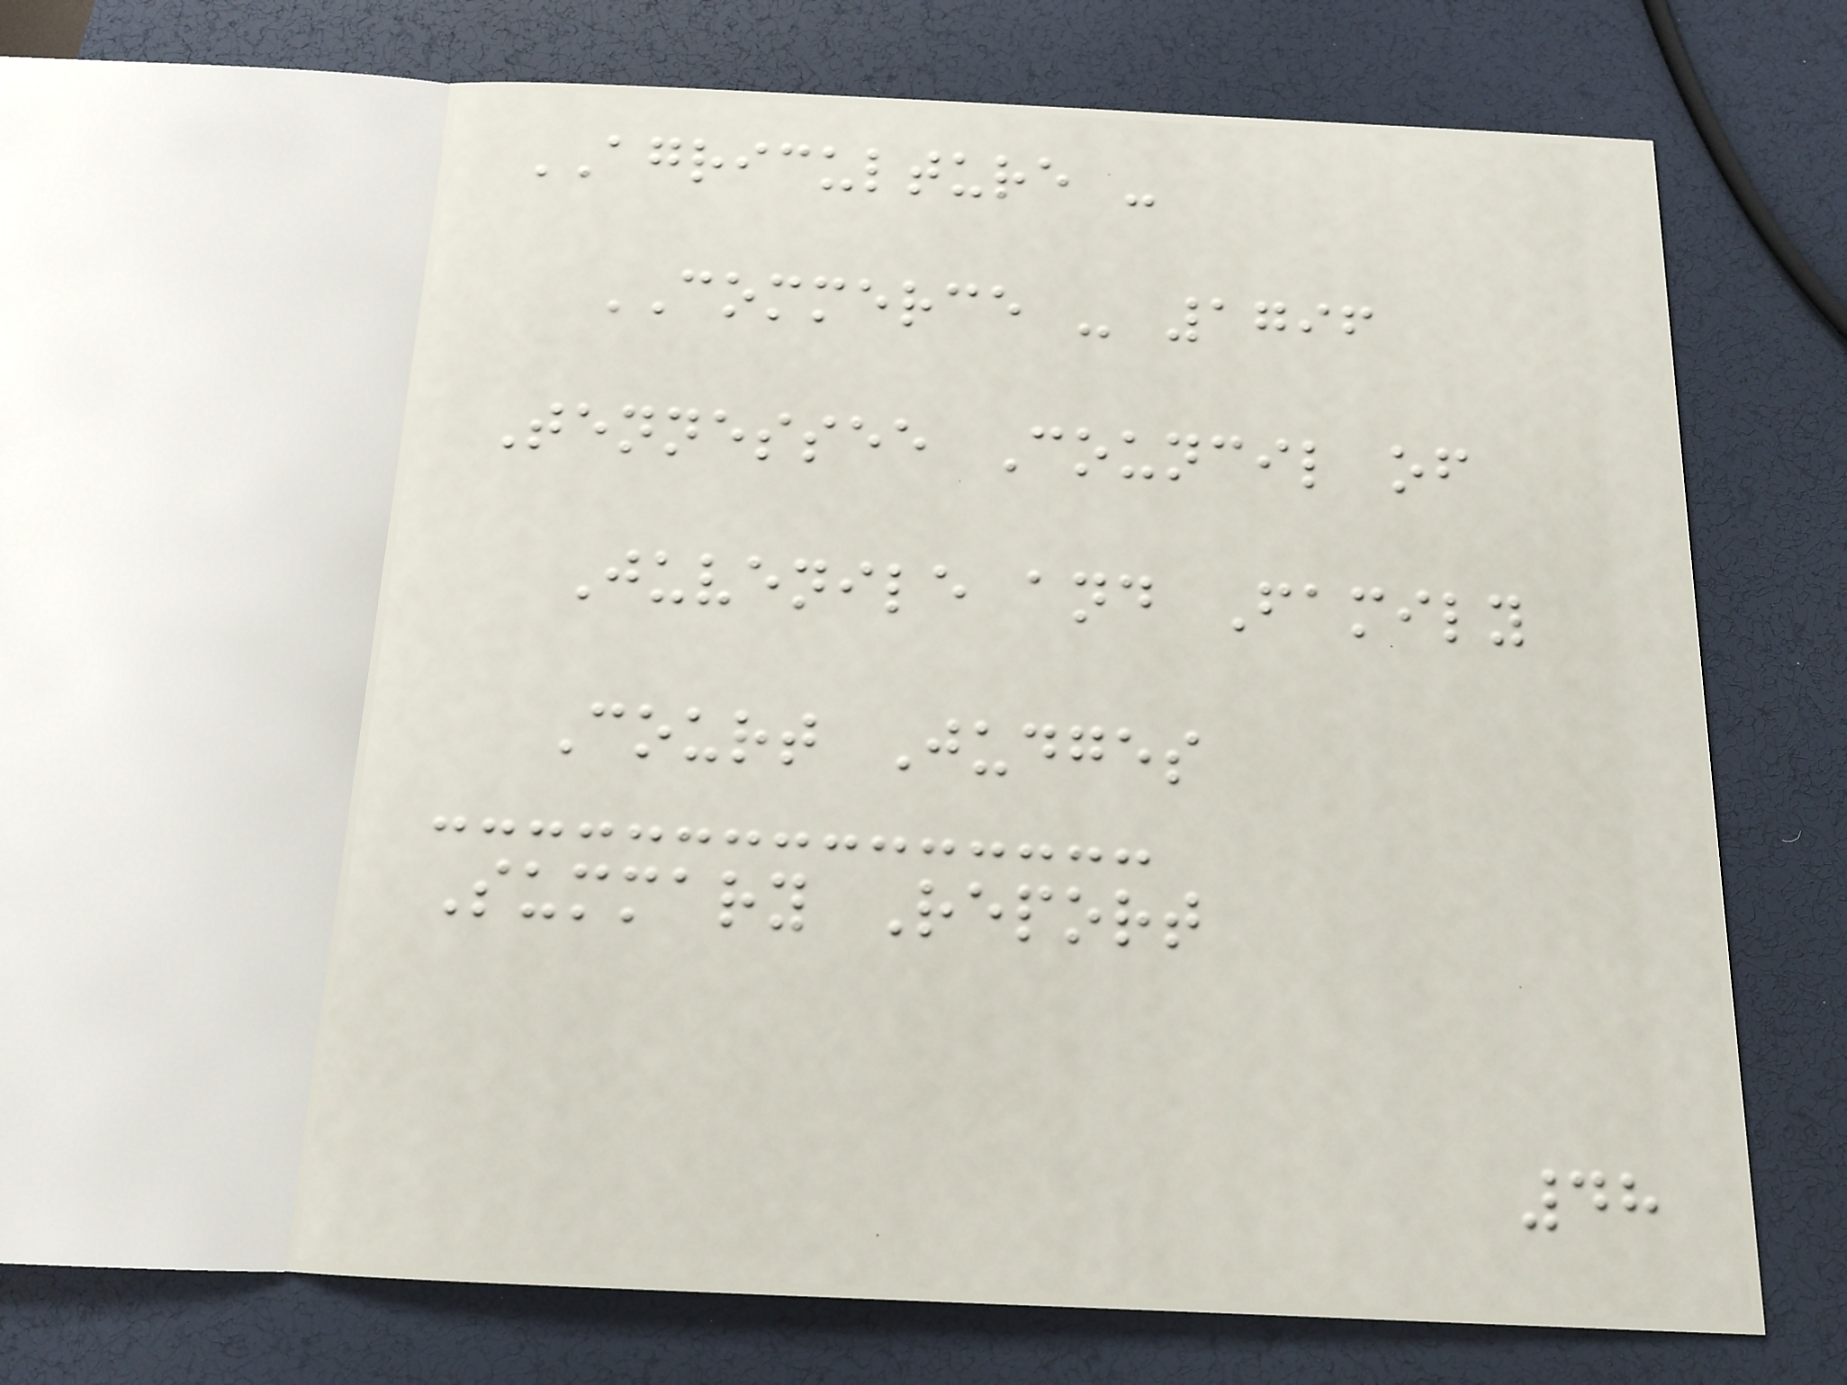AGRICULTURE -
COMMERCE - 1796
Tennessee Council of
Juvenile and Family
Court Judges
Summary Report
48
